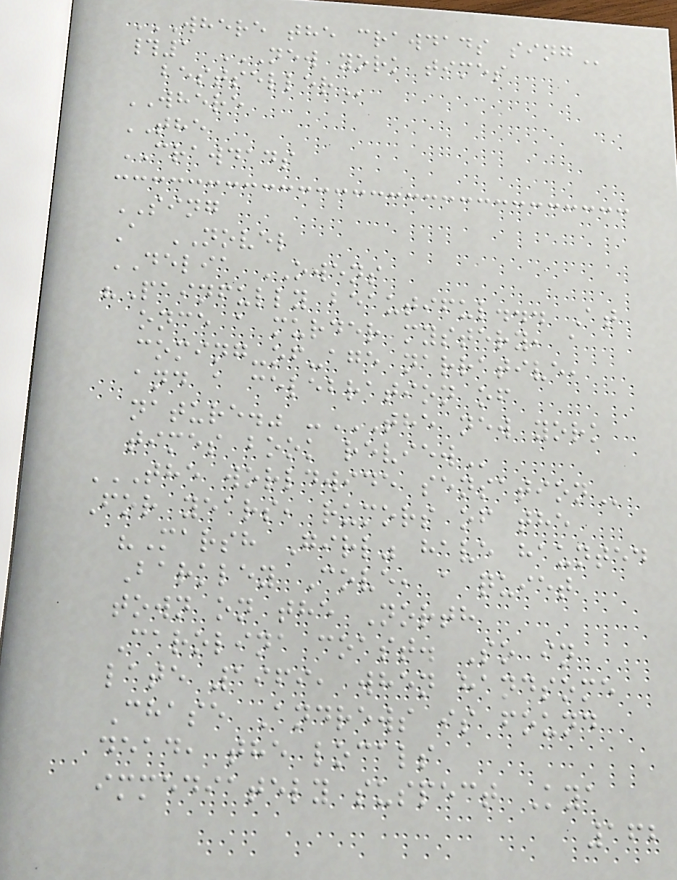WHERE THE CRAWDADS SING
#1 NEW YORK TIMES
BESTSELLER
WHERE
THE
CRAWDADS
SING
A NOVEL
DELIA OWENS
"Painfully beautiful... At
once a murder mystery, a
coming-of-age narrative,
and a celebration of
nature." -THE NEW YORK
TIMES BOOK REVIEW
THE WORLDWIDE SENSATION
For years, rumors of the
"Marsh Girl" have haunted
Barkley Cove, a quiet
town on the North
Carolina coast. So in
late 1969, when handsome
Chase Andrews is found
dead, the locals
immediately suspect Kya
162
